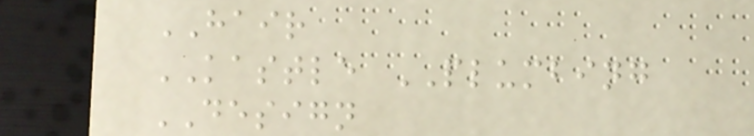HAIR
KASTLE PLUMBING
DESIGN
